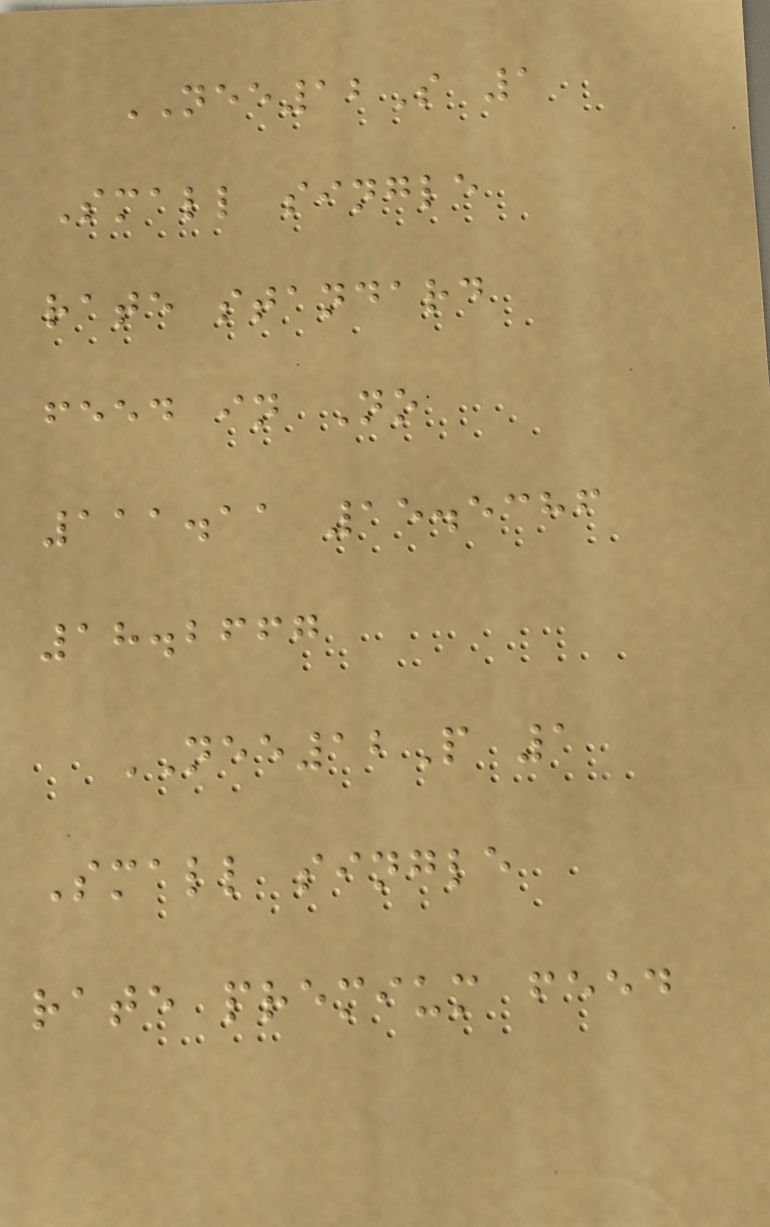NEE12S 1
Small single
rate standard
feed in No
111.11 15.5386
18.2667
NEE12P 1
Small single
rate premium feed
